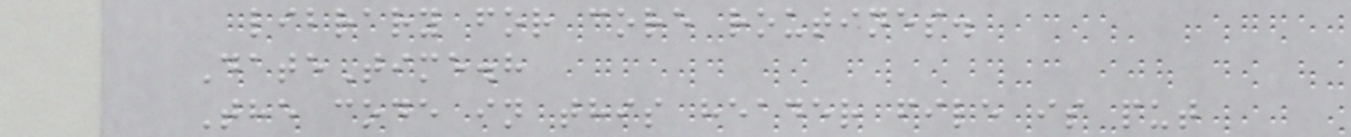library for core routines.
DateTime.h
The code in this header file is put
